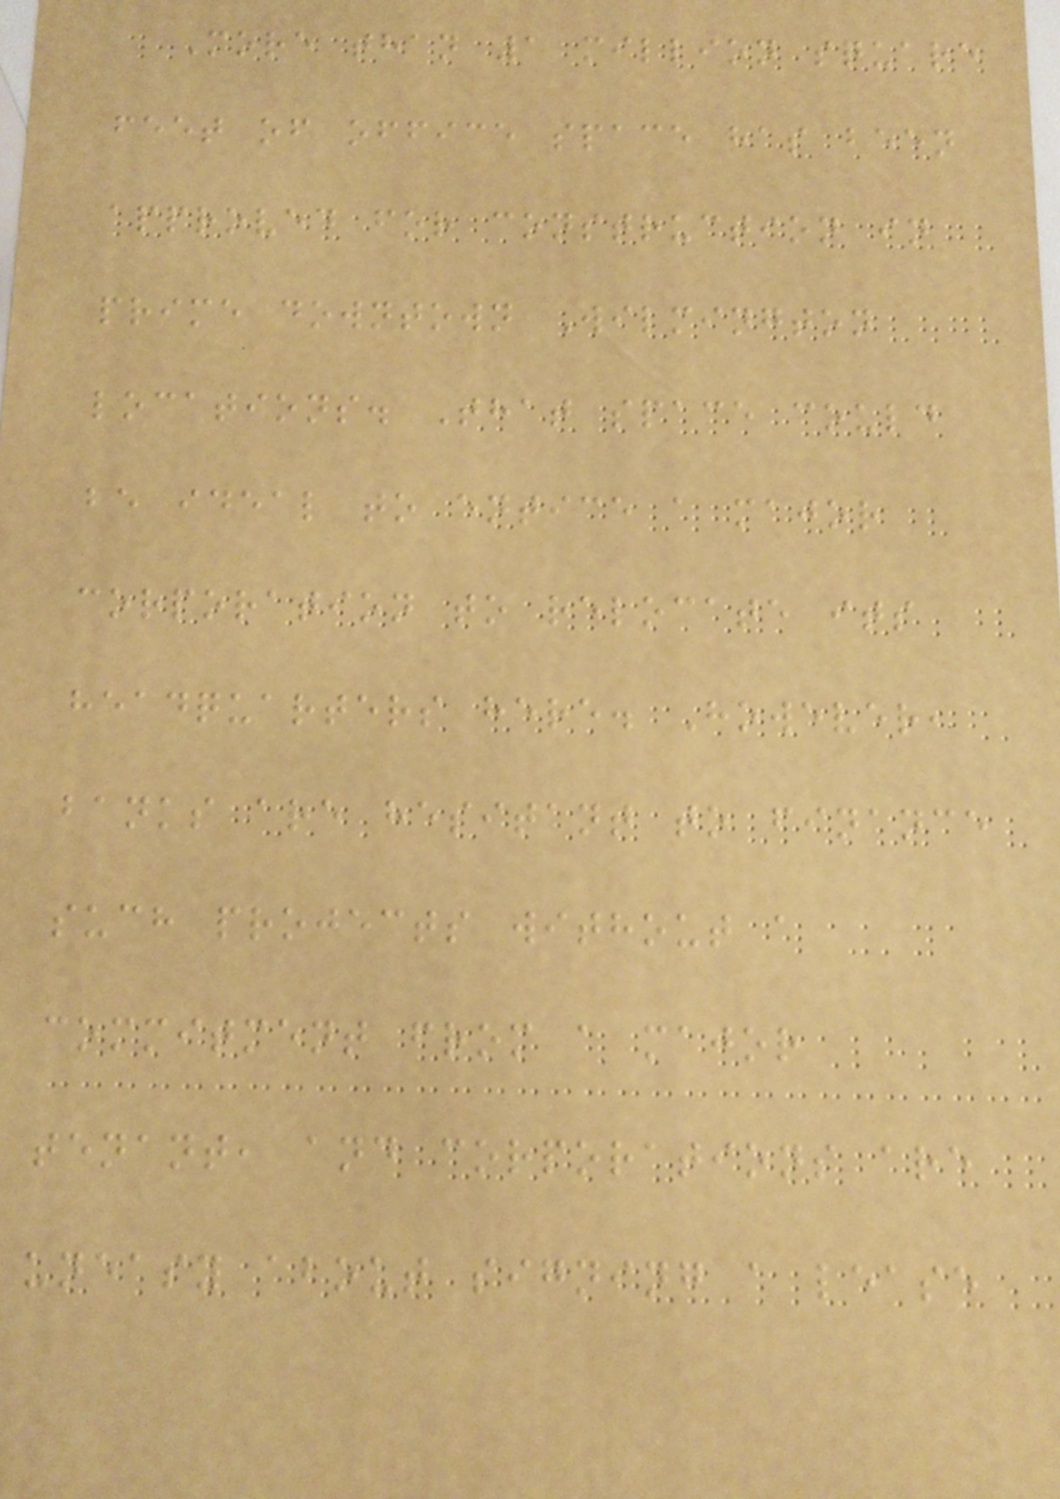More than 1 million square
feet of office space has been
approved for construction in
prime downtown Wilmington
locations. That space could
be ideal to entice a major
corporation to relocate its
headquarters here. However,
banks are hesitant to finance
such projects without a
commitment from a major
tenant, and corporations are
uneasy about signing a lease
